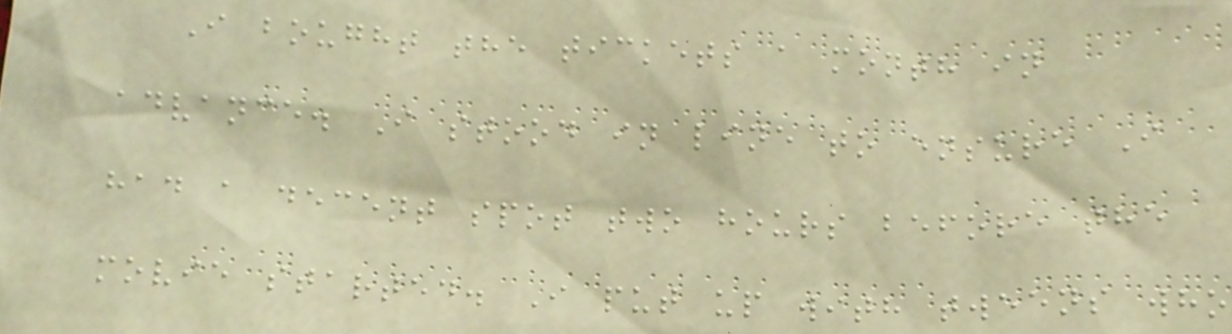I bought the tickets a month in
advance. I stood in line to ensure I
had a decent spot two hours before the
movie started. I put up with tweens who
